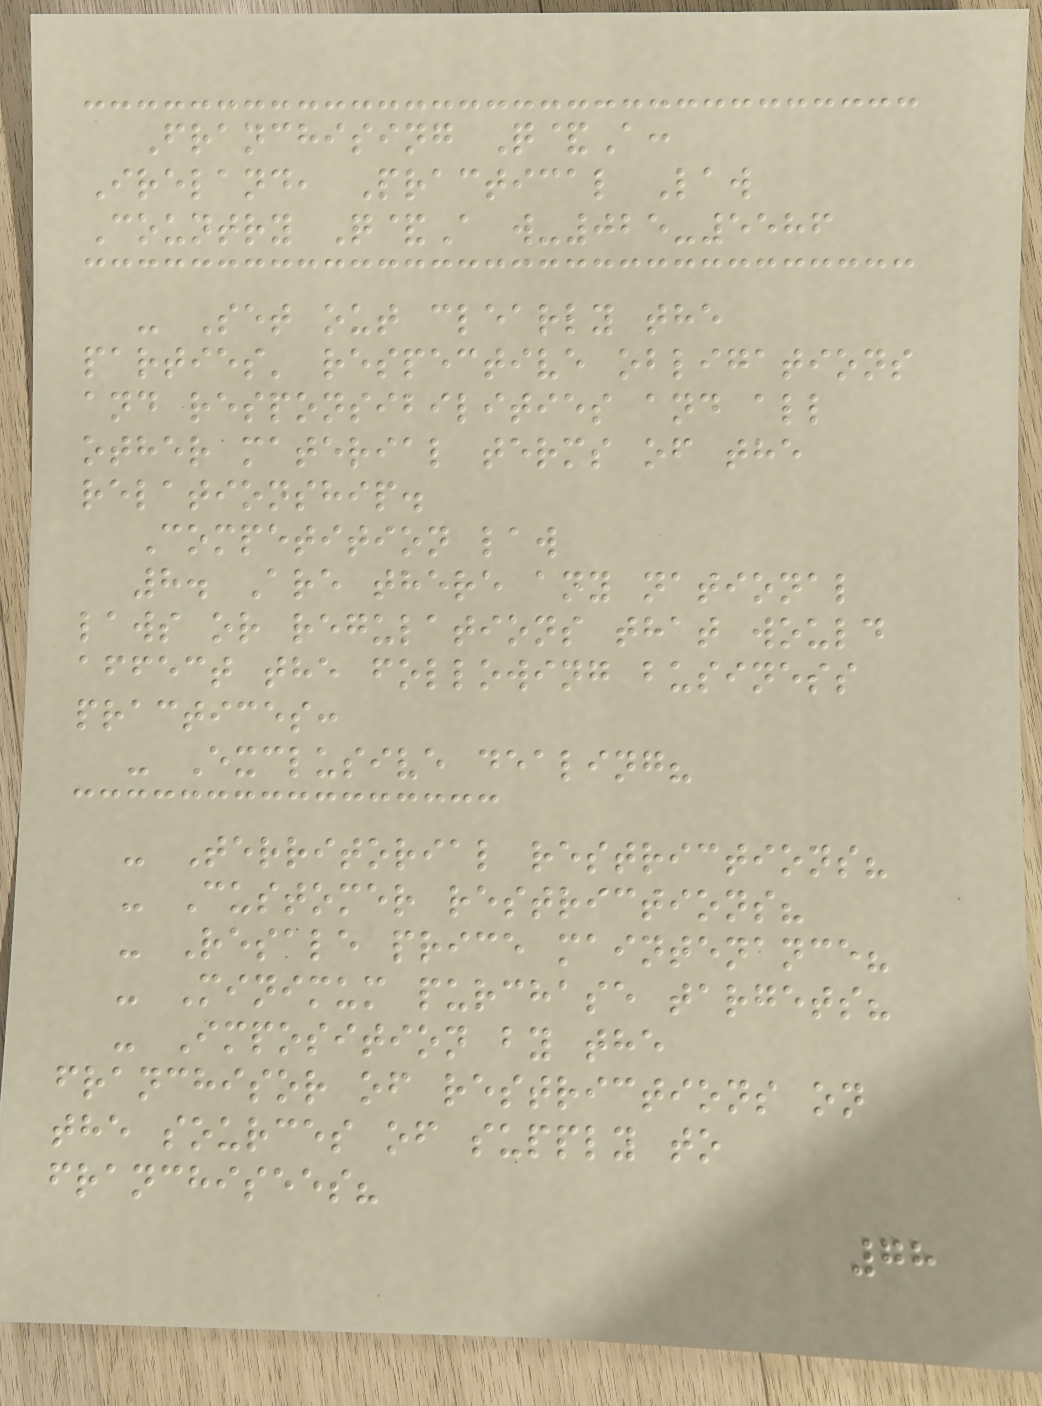Franchising Q&A:
Ireland, Practical Law
Country Q&A w-025-5586
- Set out clearly the
parties' respective obligations
and responsibilities and all
other material terms of the
relationship.
Competition law
8. Are there any national
laws or regulations that would
affect the following business
practices:
- Exclusive dealing?
- Territorial restrictions?
- Customer restrictions?
- Resale price maintenance?
- Minimum purchase targets?
- Imposition by the
franchisor of restrictions on
the sources of supply to
franchisees?
78
